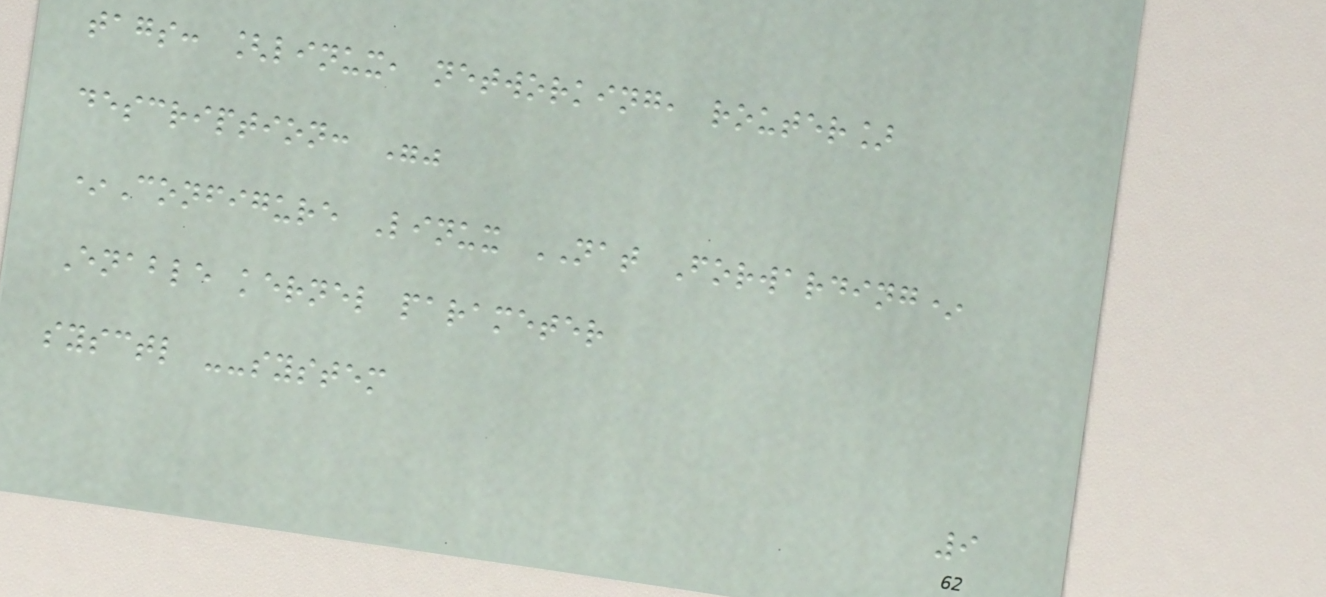tags: [linux, networking, router]
description: ""
*Configure Linux NAT Forwarding*
Enable kernel parameter
sysctl --system
9
